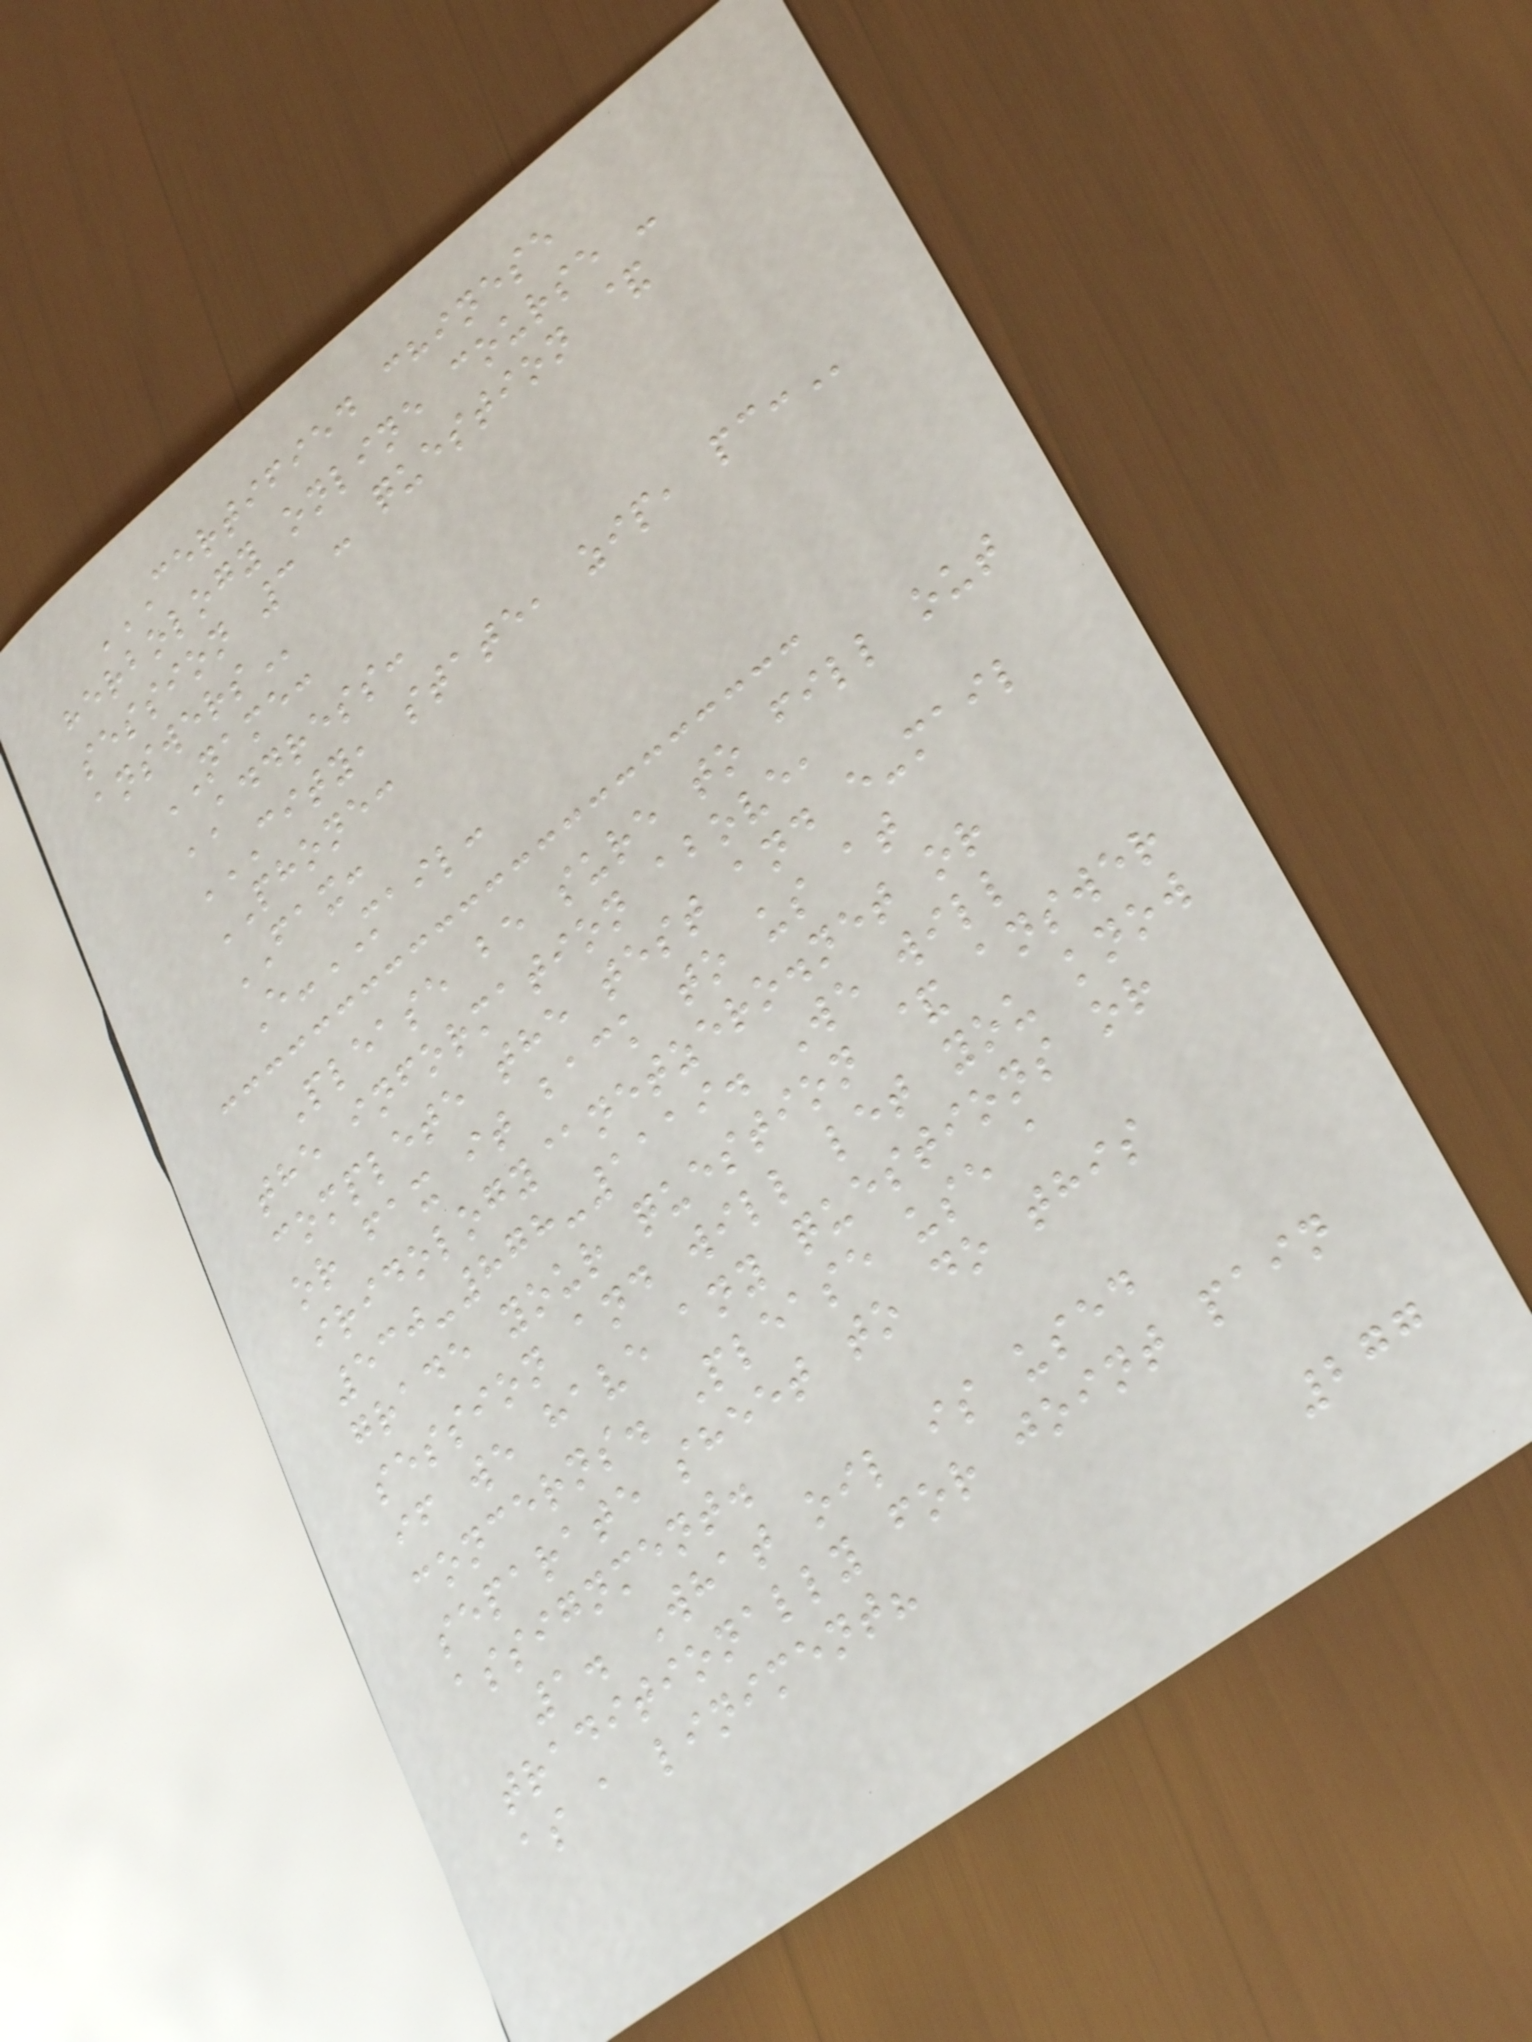CERTIFIED CHINESE
HERBOLOGY ONLINE COURSE -
SESSION 3 - QUESTION &
ANSWERS
NAME:
ADDRESS:
CITY, STATE, ZIP, PC:
PHONE:
FAX:
E-MAIL:
Please be sure to fill out
the information above,
complete the test and e-mail
or fax it back to us at
iridology@netzero.net or
530-878-1119. We will
grade your question & answer
session and will let you know
if we have any questions or
concerns. Please use a
separate sheet to do this
assignment.
1. What oil is used
traditionally for joint pain
as a liniment?
277
